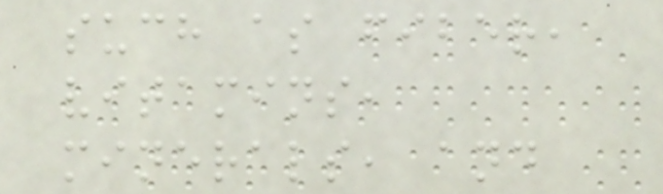such as fiber,
vitamins,
minerals, and
